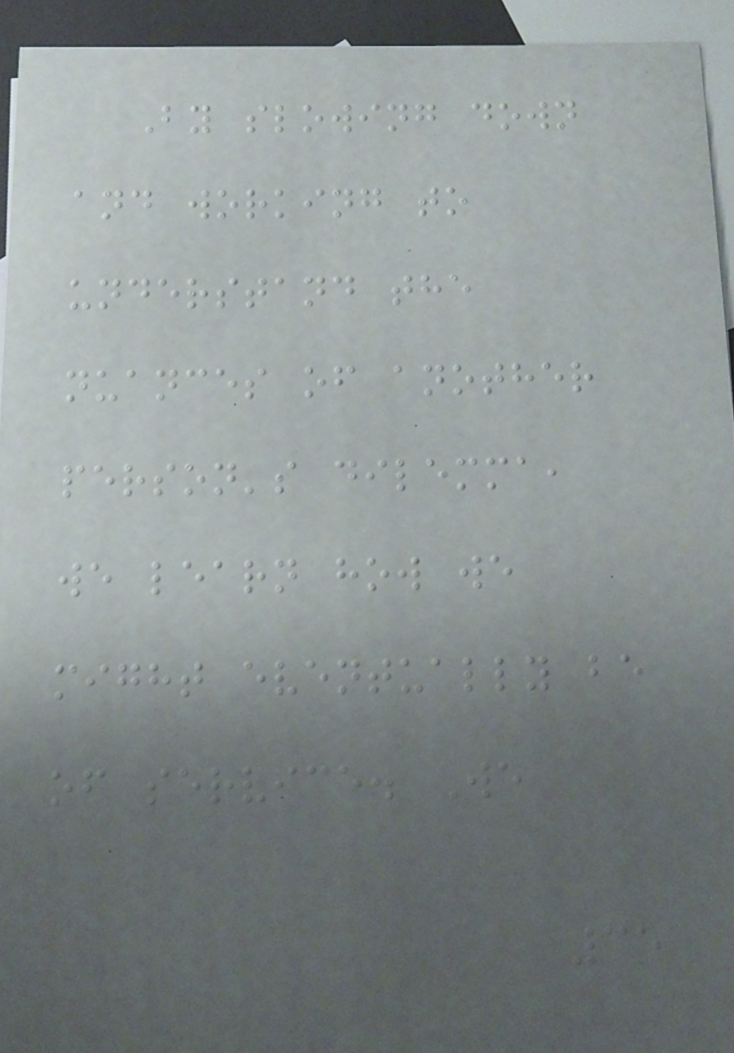By slowing down
and working to
understand the
nuances of another
person's dilemma,
we learn how we
might eventually be
of service. We
35
